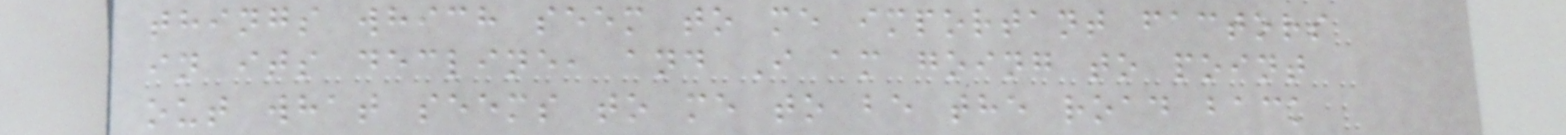things which seem to me important factors
in its decline, and I am going to point
out what seems to me to be the road back
